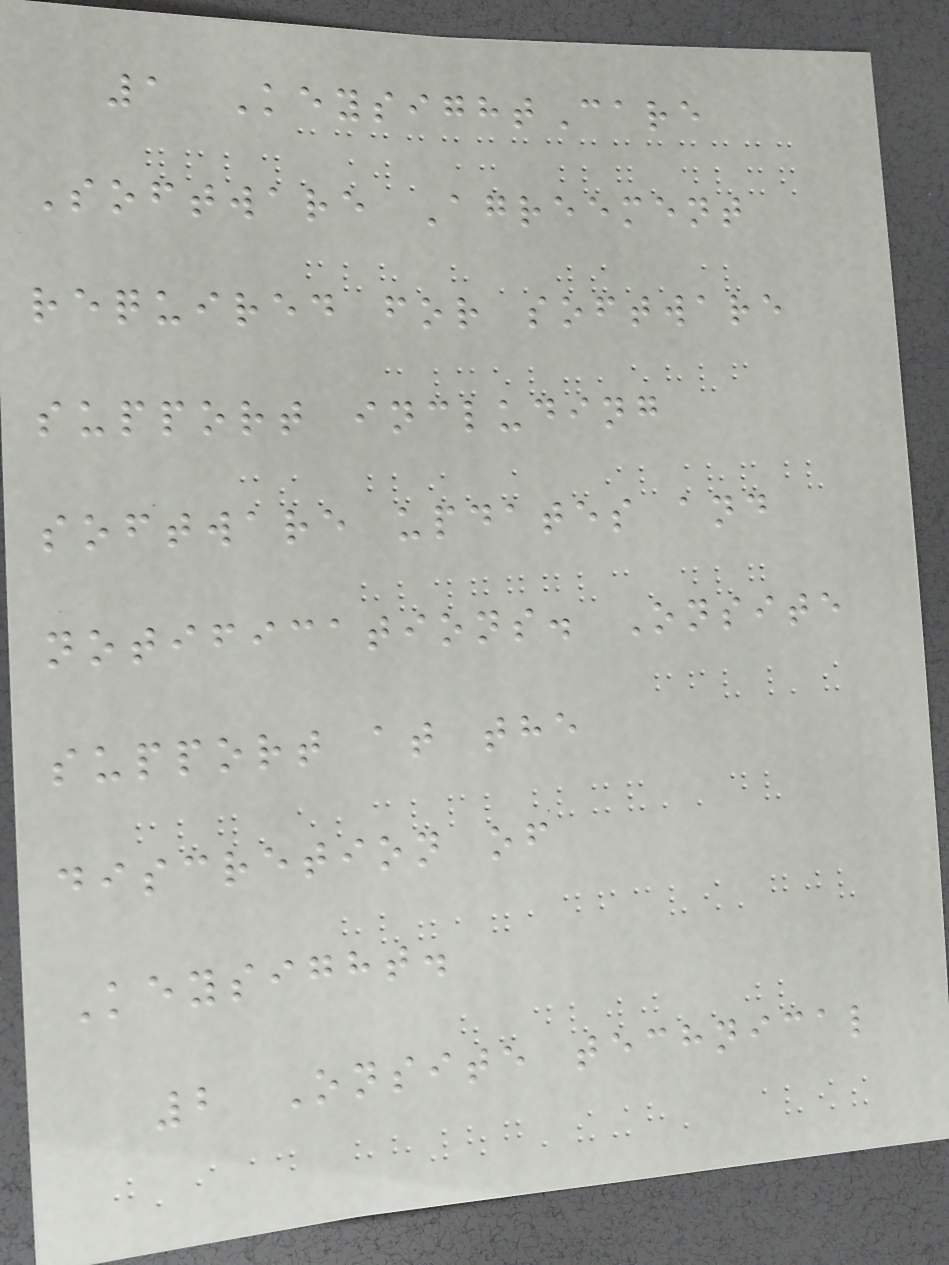1 KeysightCare
Software Agreement
required for software
support including
software updates and
notifications. Onsite
support at the
discretion of
Keysight.
2 Onsite technical
